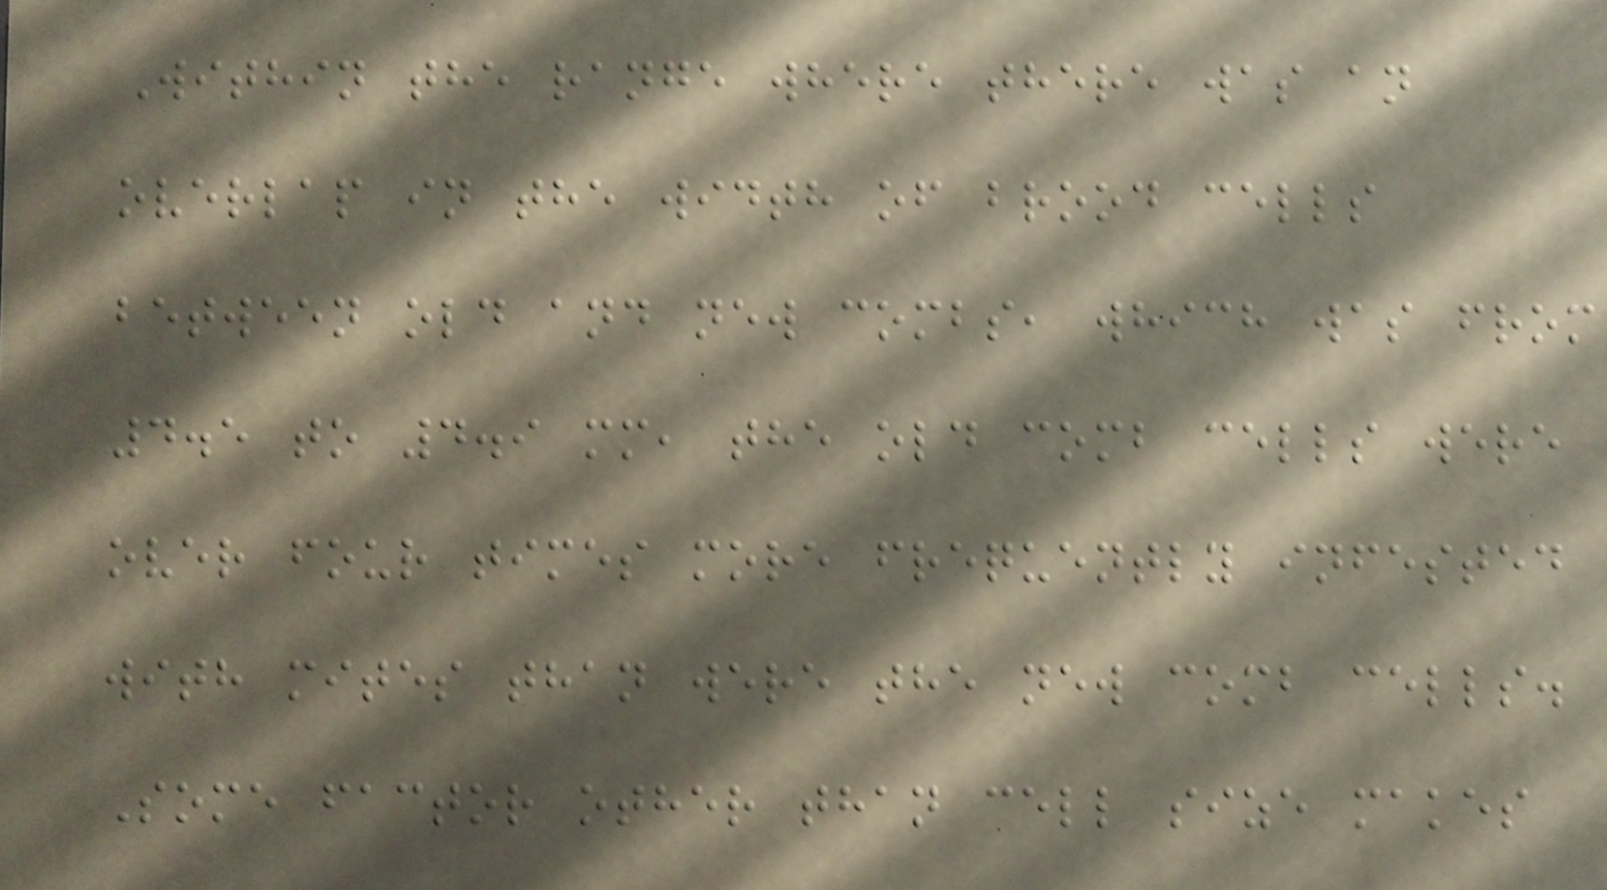Within the range where there was an
overlap in the width of brood cells
between old and new combs, which was from
4.5 to 4.9 mm, the old comb cells were
over four times more frequently infested
with mites than were the new comb cells.
Some factor other than cell size makes
